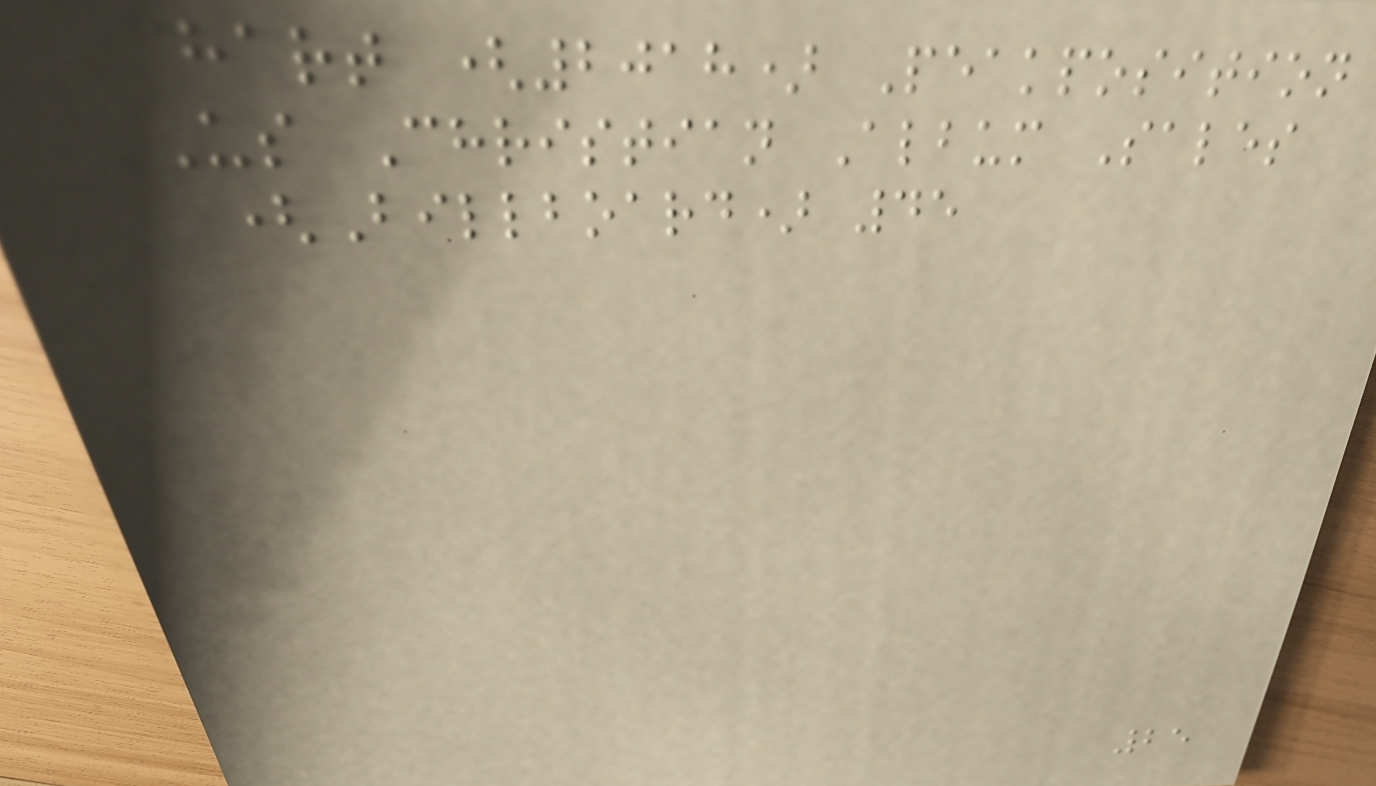Chart (2018) Peakposition
US Christian Album Sales
(Billboard) 45
25
